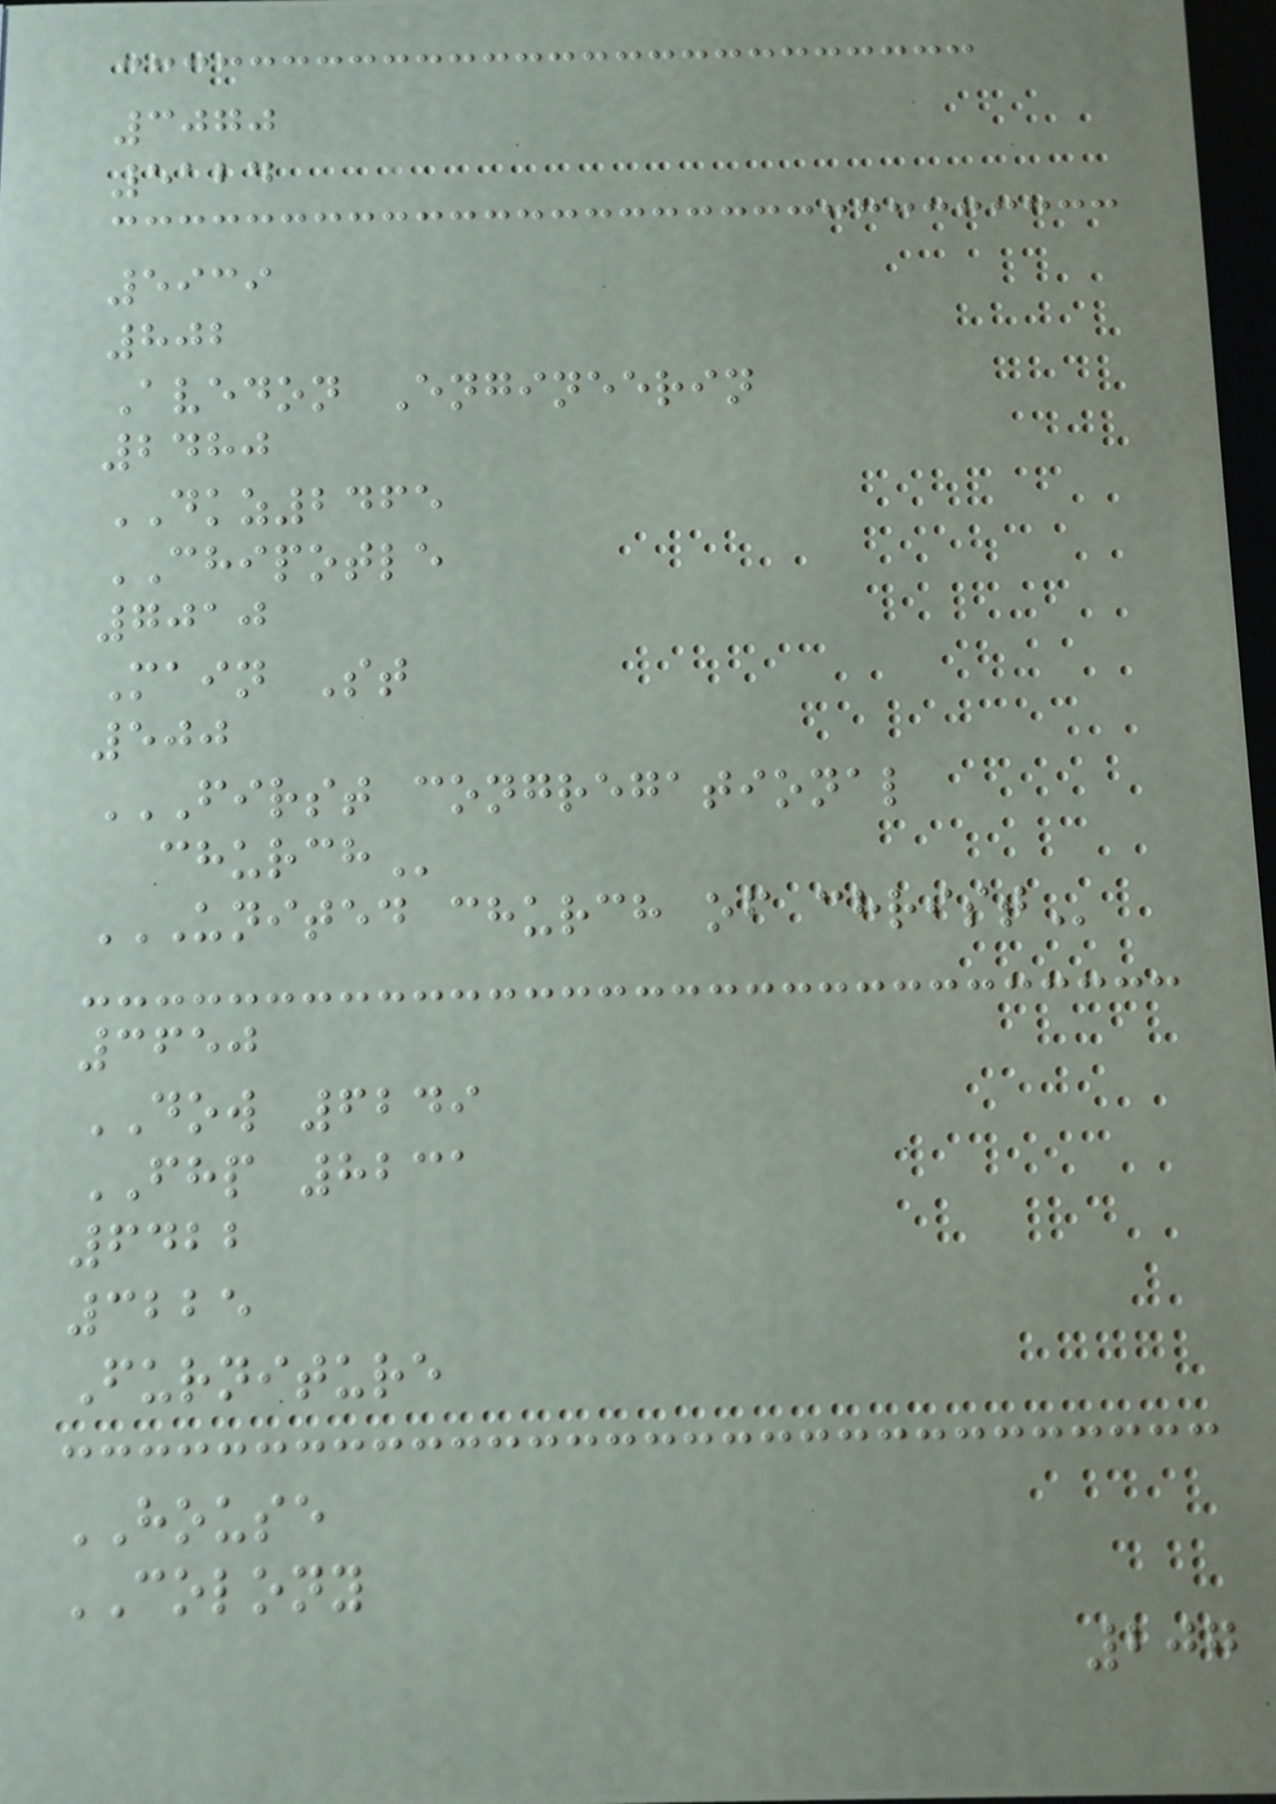3070
5124
5939
802
Avedon Engineerin
2480
DKZ2465
CHIPOTLE
7010
Main St
500
FIRST CONGREGATIONAL
CHURCH
UNITED CHURCH OF CHRIST
3650
DOW 6249
FHP 8231
6422
3225
Furniture
HOUSE
COLONY
207
